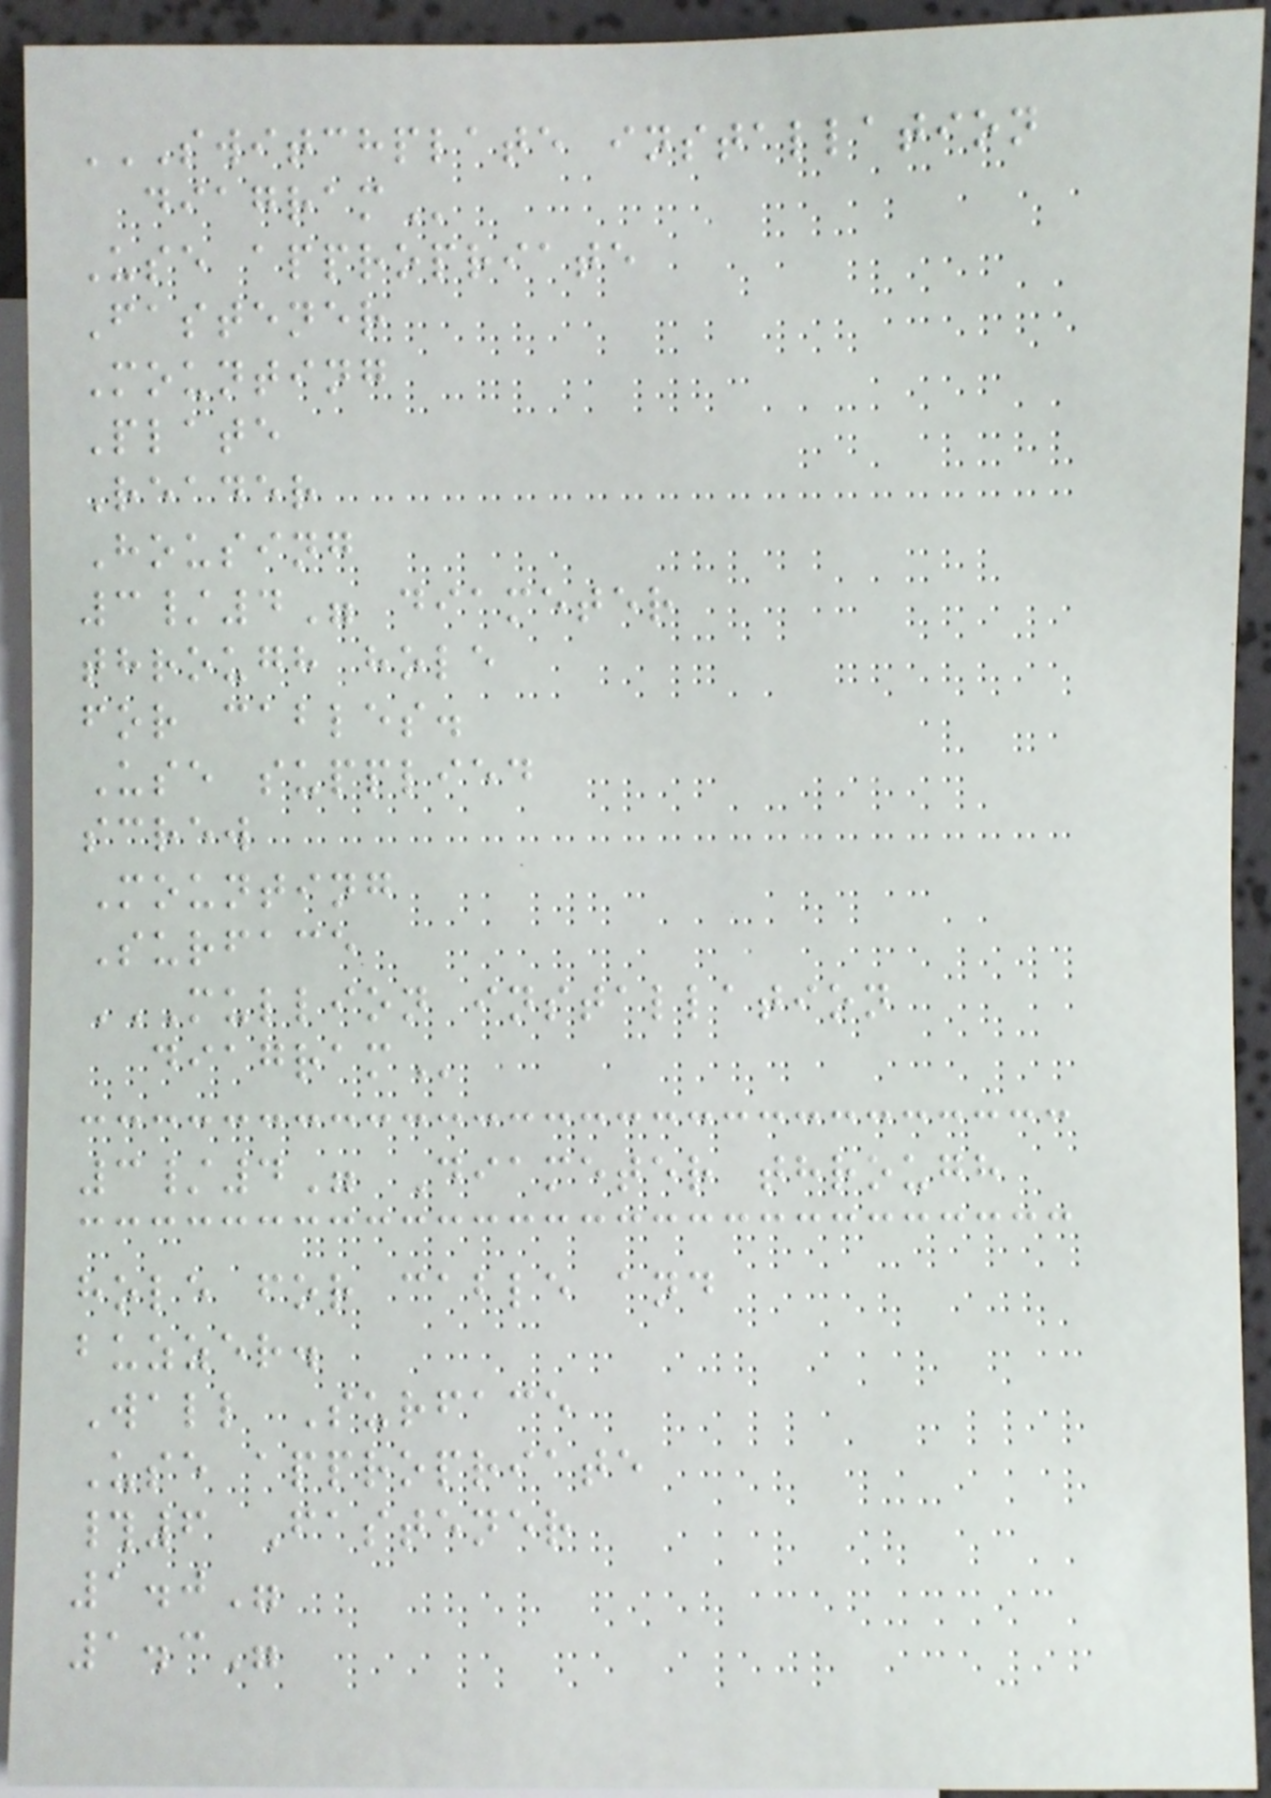SWITCHPLATE INSTALLATION
DIAGRAM
Use appropriate
Fastener
Mounting
Plate
Reader
Housing
3/4" diameter
through hole
for cables.
Use supplied
screw
Mounting
Surface
MULLION INSTALLATION
DIAGRAM
3/4" Diameter through
hole for cable and
buzzer.
Wall Surface
Use appropriate
#6 Fastener
1.0"
1.3"
